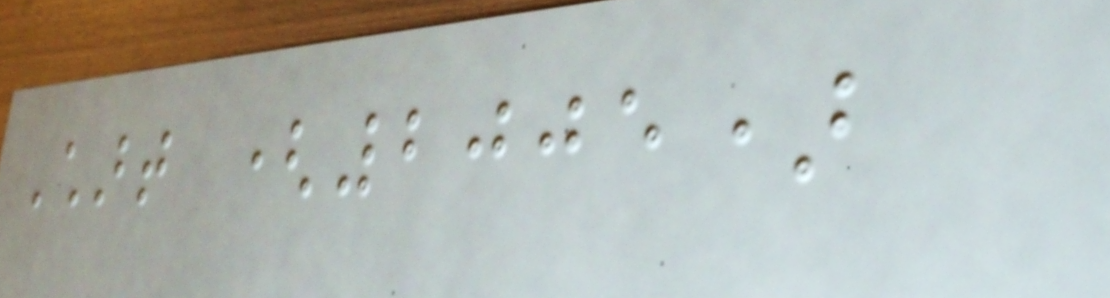Chart (2005)
